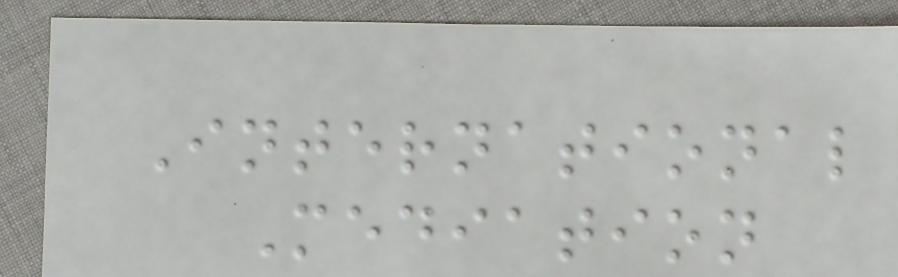International
Mediation
